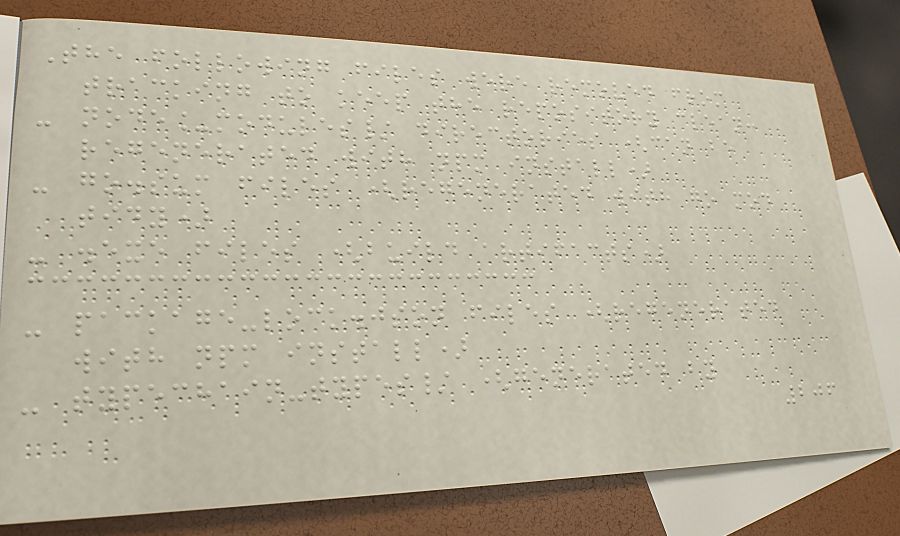The following files were removed from
tracking to keep the repository clean:
- node_modules/ directories (can be
regenerated with npm install)
- go.sum files (regenerated with go mod
tidy)
- .exe files (build artifacts)
- package-lock.json files (regenerated
with npm install)
- typechain-types/ (generated by
206
